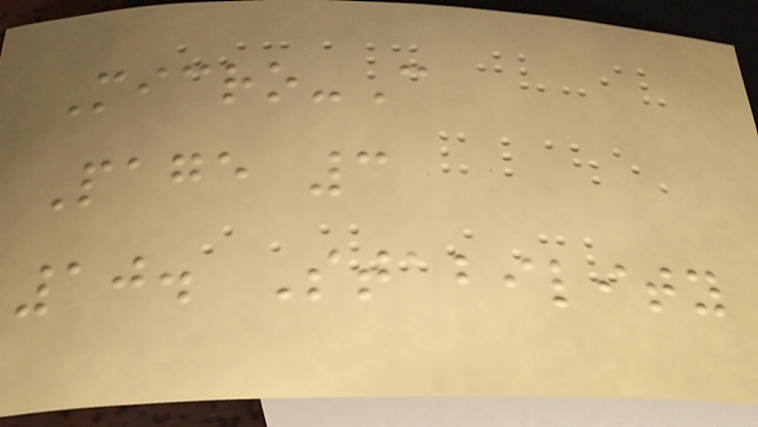Micro-C
Page 3
10. Stability
